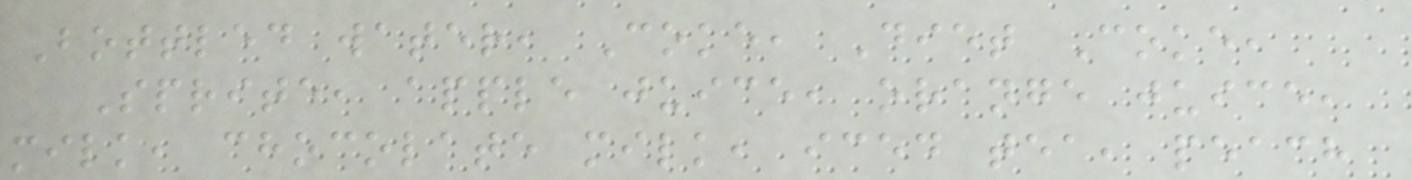Bottled water, Coke, Diet Coke,
Sprite, apple juice, orange juice,
milk, chocolate milk, iced tea, peach
